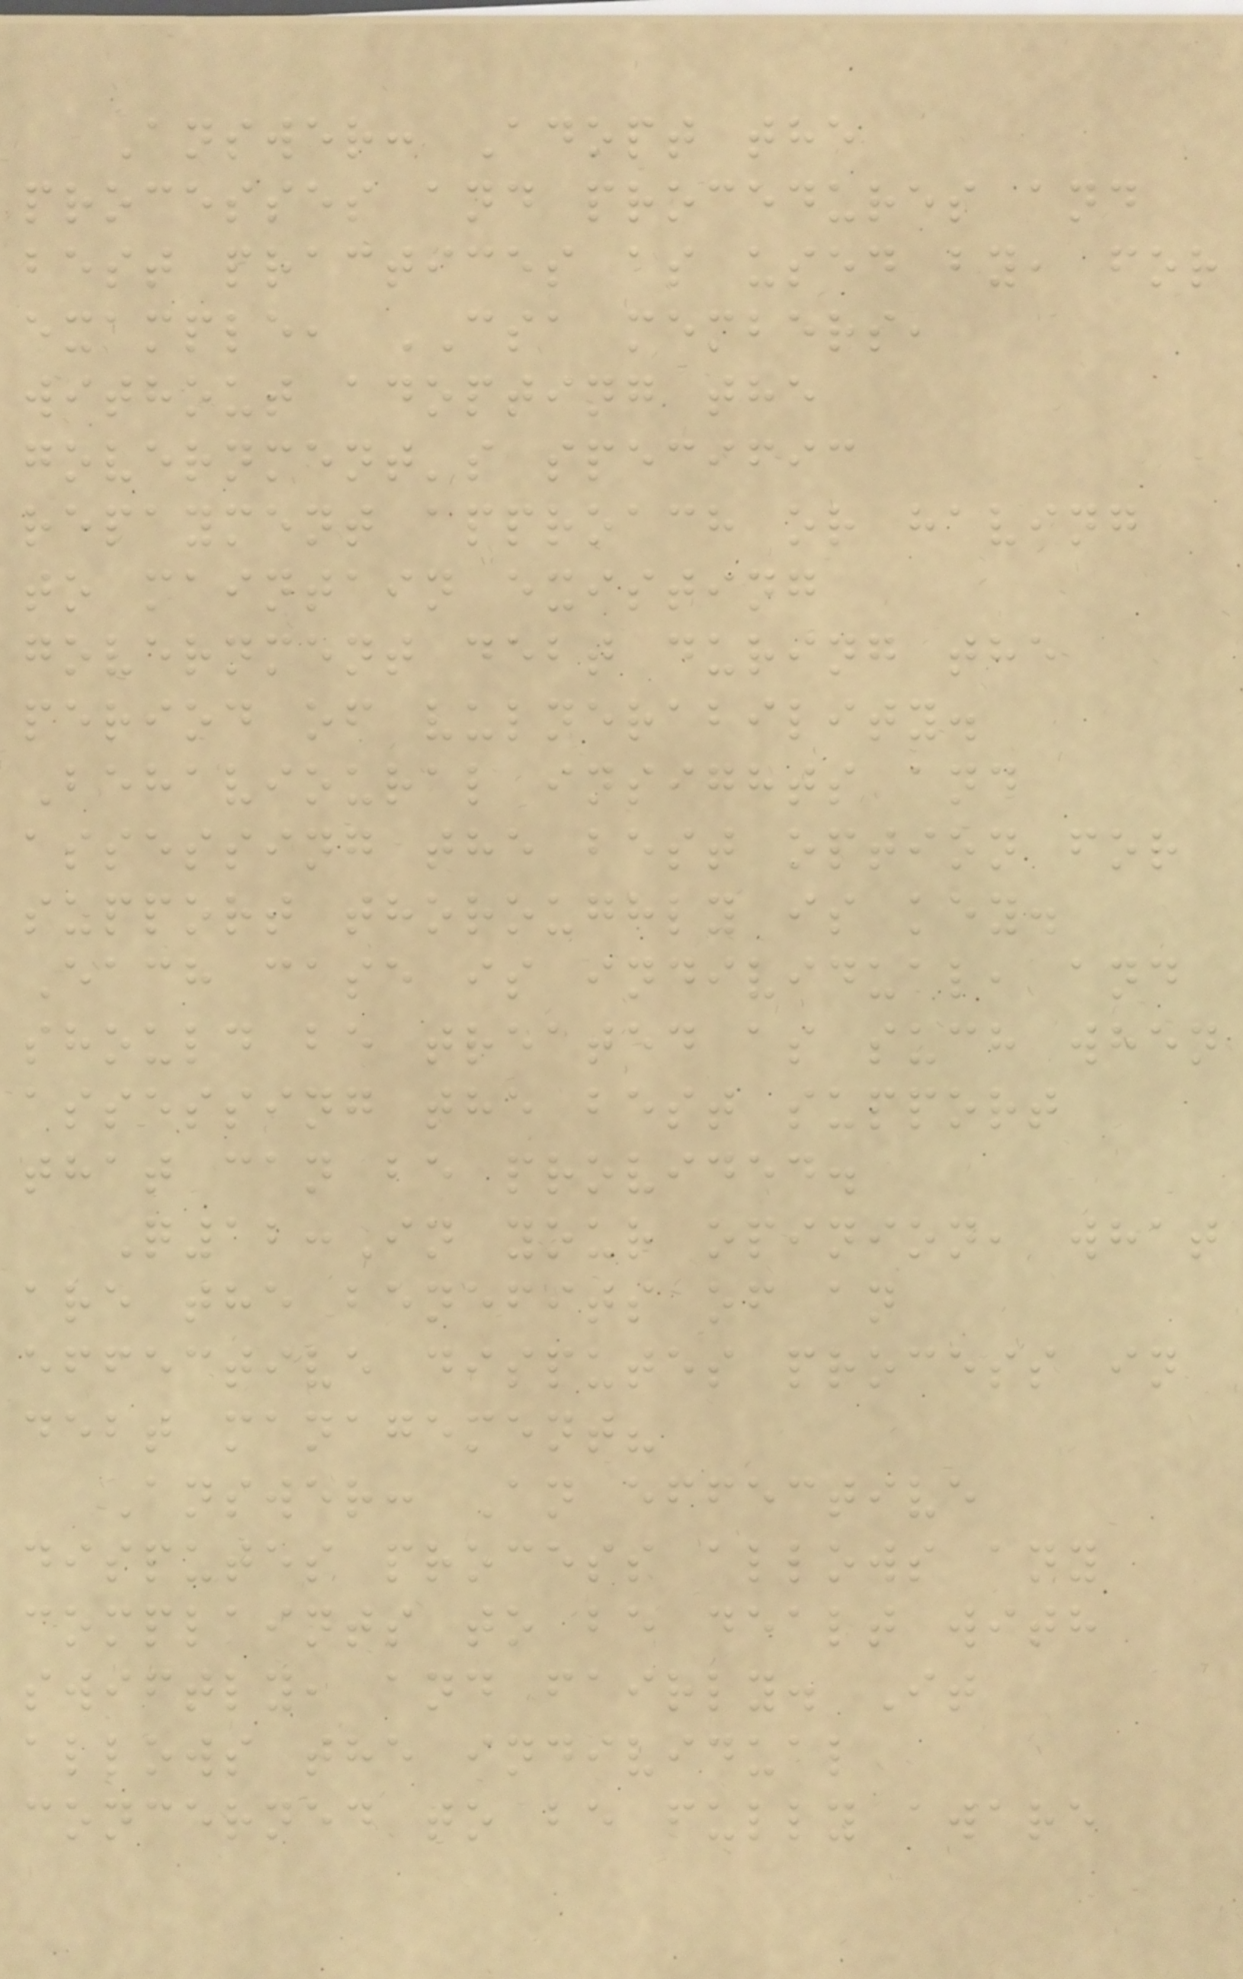Answer: Adopt the
processes and procedures and
best practices as used by, for
example, CSA members,
without adopting the
government's specific
repayment approach or having
to maintain existing
government debt during the
period of vulnerability.
Behavioural insights and
assessing the best option for
support thoroughly is key.
Each case is individual, and
should be treated as such when
assessing the best support
that can be provided.
Q12:In your opinion, what
are the benefits of an
effective disputes process in
debt management?
Answer: An effective
disputes process allows any
complaints to be dealt with
swiftly, and fairly. It
allows the individual
concerned to be fully aware
